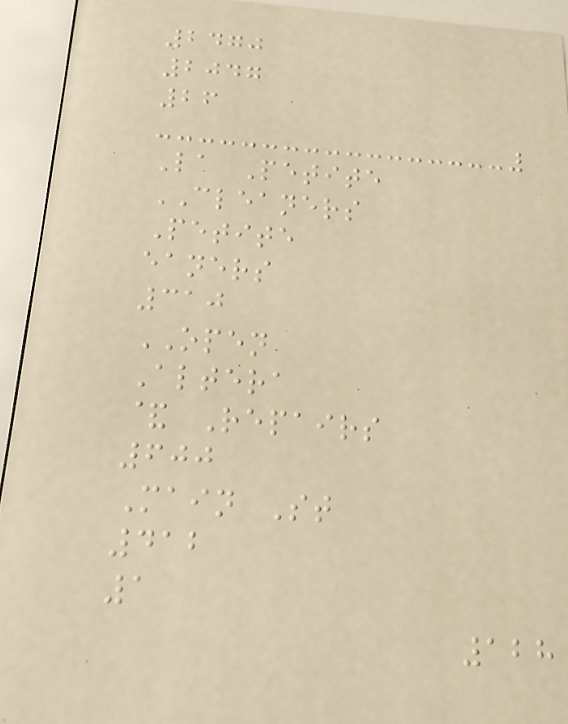2470
2047
26
La Petite
CLEANERS
Petite
eaners
310
OPEN
Altera
& Repairs
600
Main St
412
1
128
